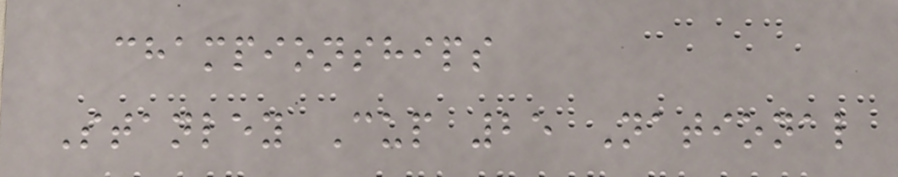championships
Stanley Cup 25 National
